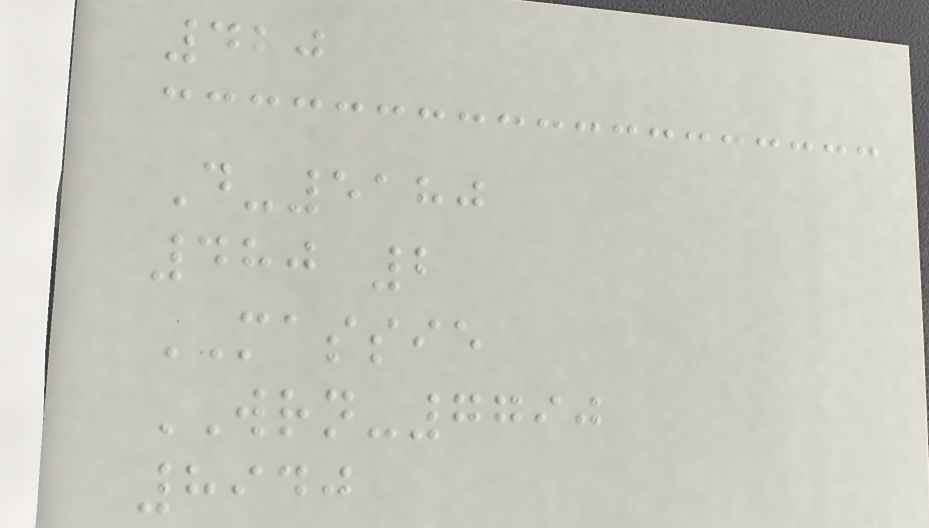420
D-5180
480 2
MASSIE
WRN-7790
8940
